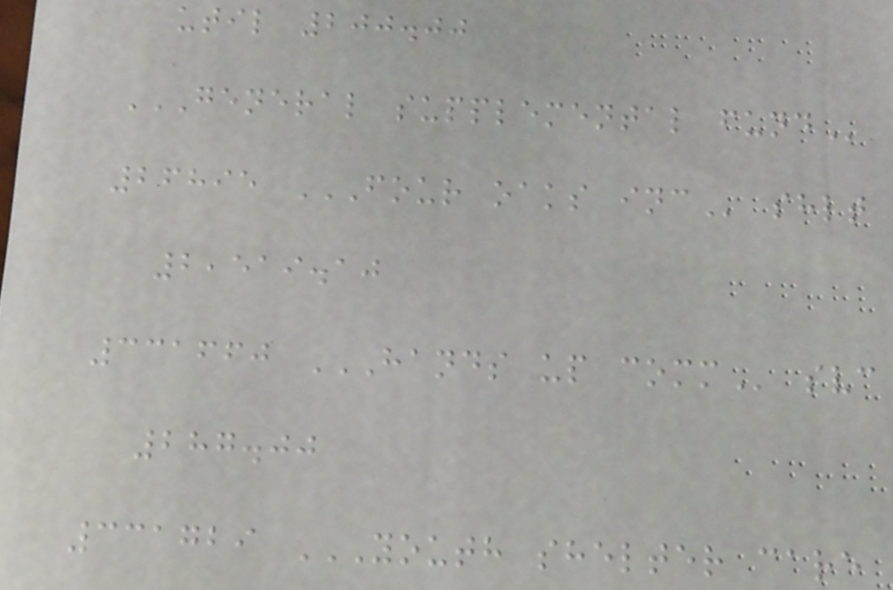util 200.00
GENERAL SUPPLEMENTAL FUND
26895 FOUR OAKS INC shlt
2,519.10
331660 HANDS UP COMM svc
287.00
331729 YOUTH SHELTER CARE
